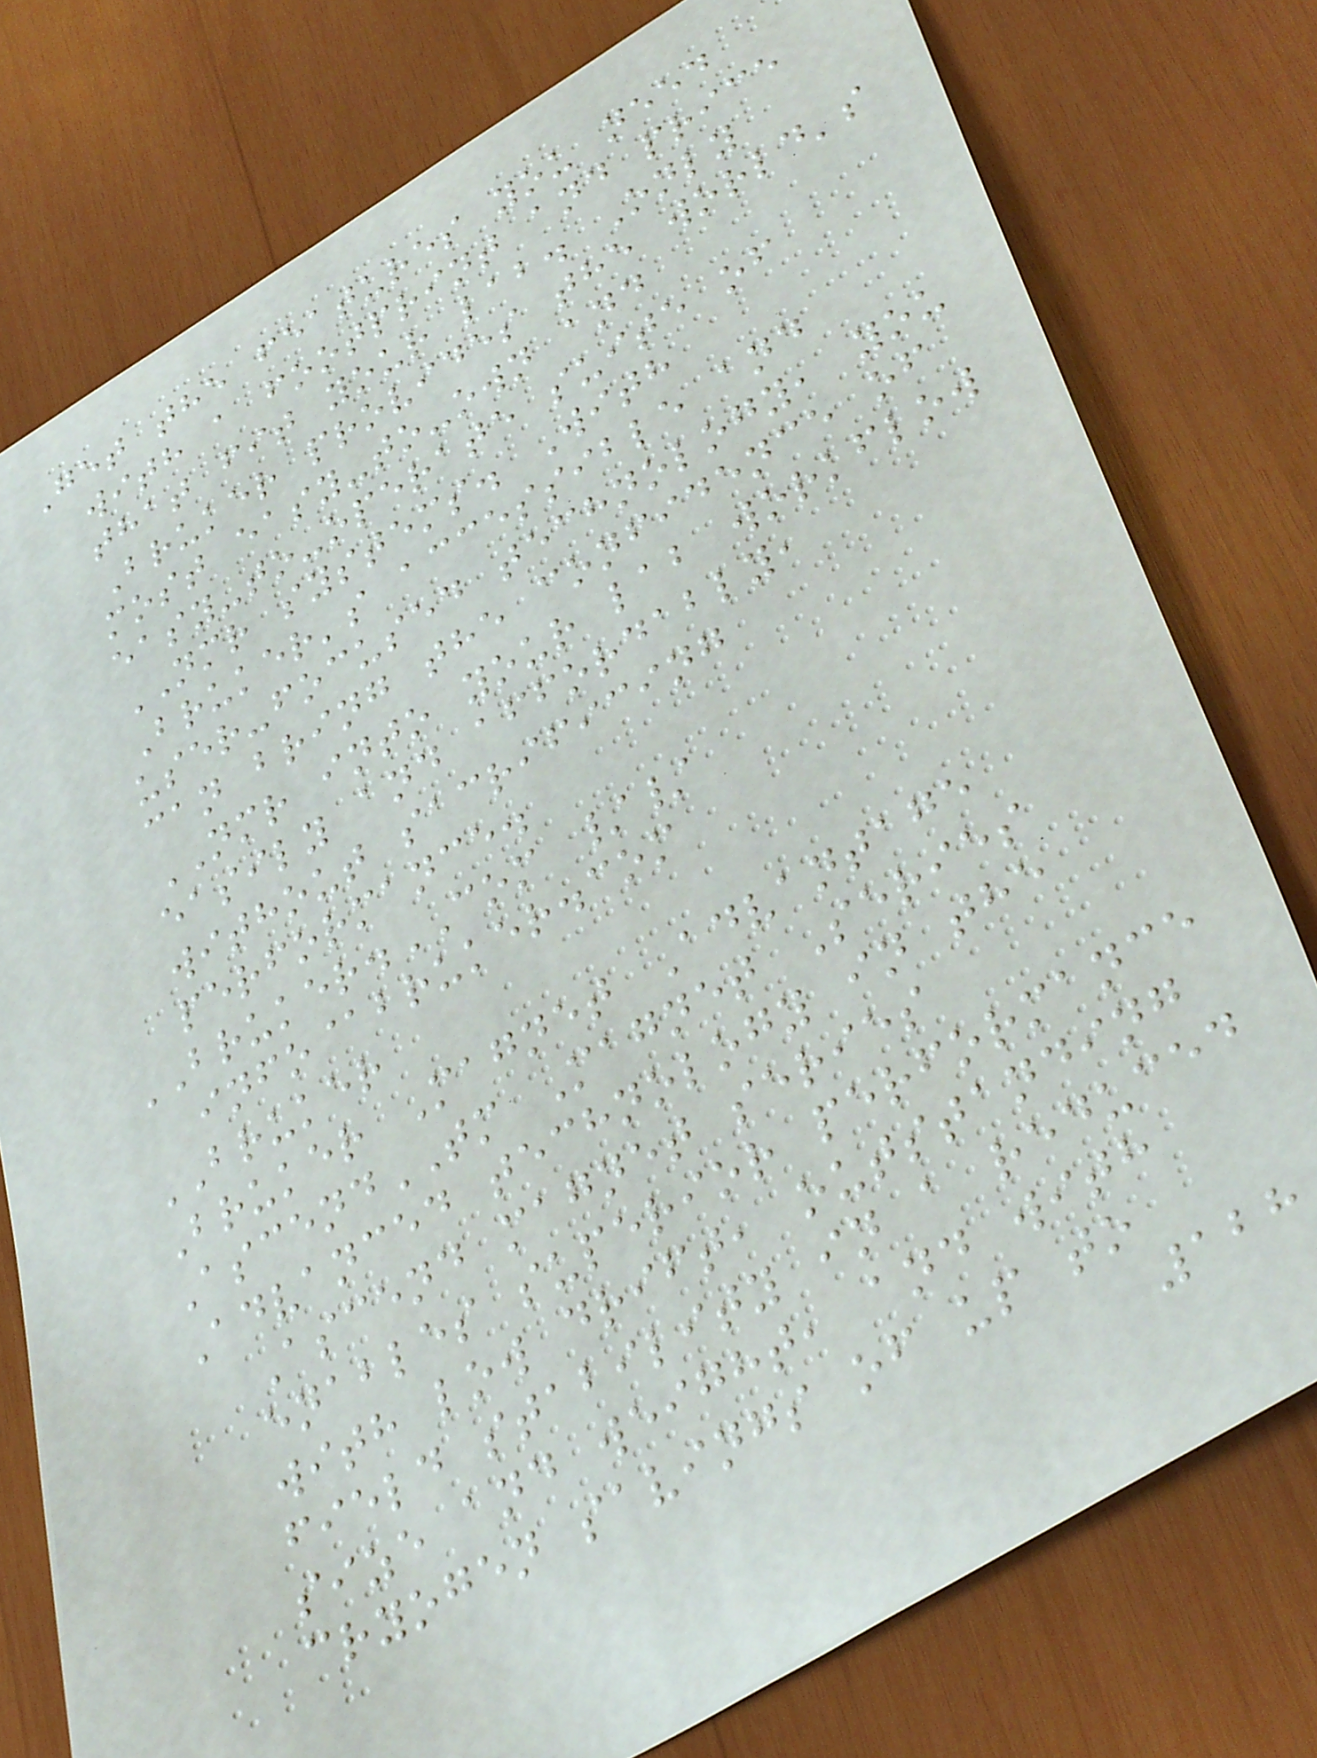Get the features you need
with a footprint and price
that fit your lab. Only
Bruker provides the world's
most easy-to-own and
easy-to-operate suite of
NMR systems. With
Bruker's accessible and
user-focused technology, you
can bring the confidence of
NMR into your lab workflow
easily and affordably,
without sacrificing
performance.
BRUKER.COM //
info@bruker.com
BRUKER
Bruker Magnet Advantage
AscendTM Magnet Series
Advanced technology in the
Ascend magnet series
enables superior performance
with low drift, outstanding
field stability in a reduced
size and weight, and with
cryogen savings of up to
128
